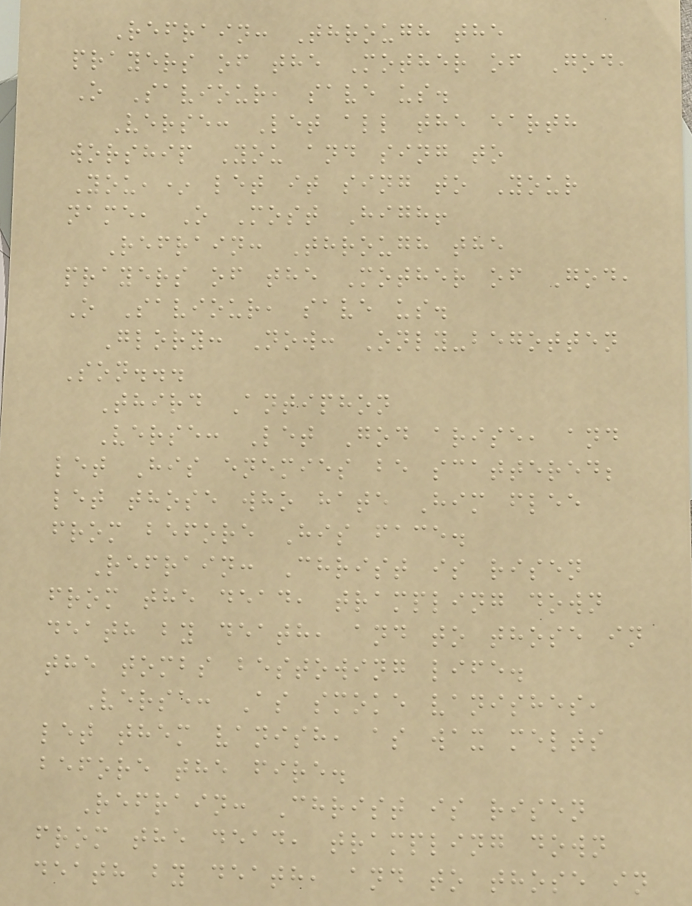Refrain: Through the
prayers of the Mother of God,
O Saviour, save us.
Verse: Let all the earth
worship You and sing to
You,* let it sing to Your
name, O Most High!
Refrain: Through the
prayers of the Mother of God,
O Saviour, save us.
Glory: Now: Only-begotten
Son...
Third Antiphon
Verse: Let God arise, and
let His enemies be scattered;
let those who hate Him flee
from before His face.
Refrain: Christ is risen
from the dead, trampling down
death by death, and to those in
the tombs bestowing life.
Verse: As smoke vanishes,
let them vanish, as wax melts
before the fire.
Refrain: Christ is risen
from the dead, trampling down
death by death, and to those in
